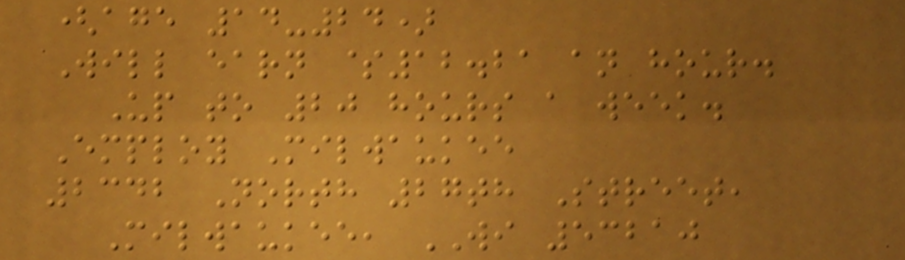(age 14-24)
Will earn $12.21 an hour.
Up to 20 hours a week.
Employ Milwaukee
2342 North 27th Street,
Milwaukee, WI 53210
